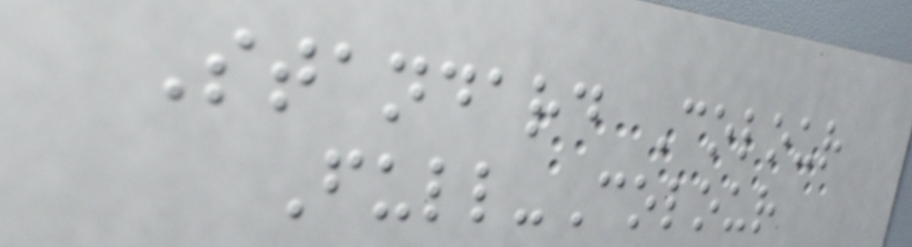Standard Colour
Full-Colour
